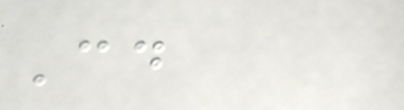Could
